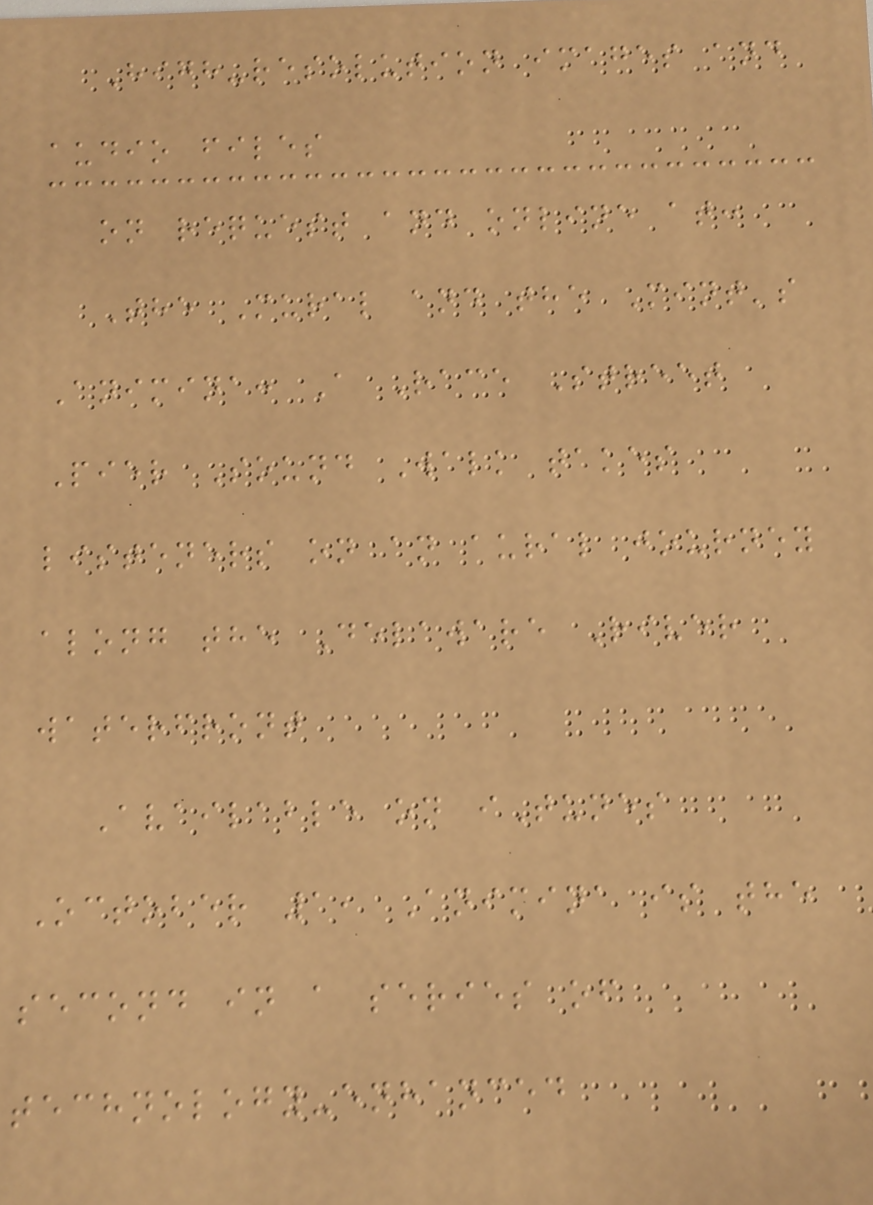High-resolution images and
audio files
on request and online at:
The Mural and the Mint's
Animina: A Race Street
Pier Sound Walk takes
listeners on an aural journey
along the Delaware River
waterfront
Available on iTunes
October 1, Animina is the
second in a series of
technology-enhanced
